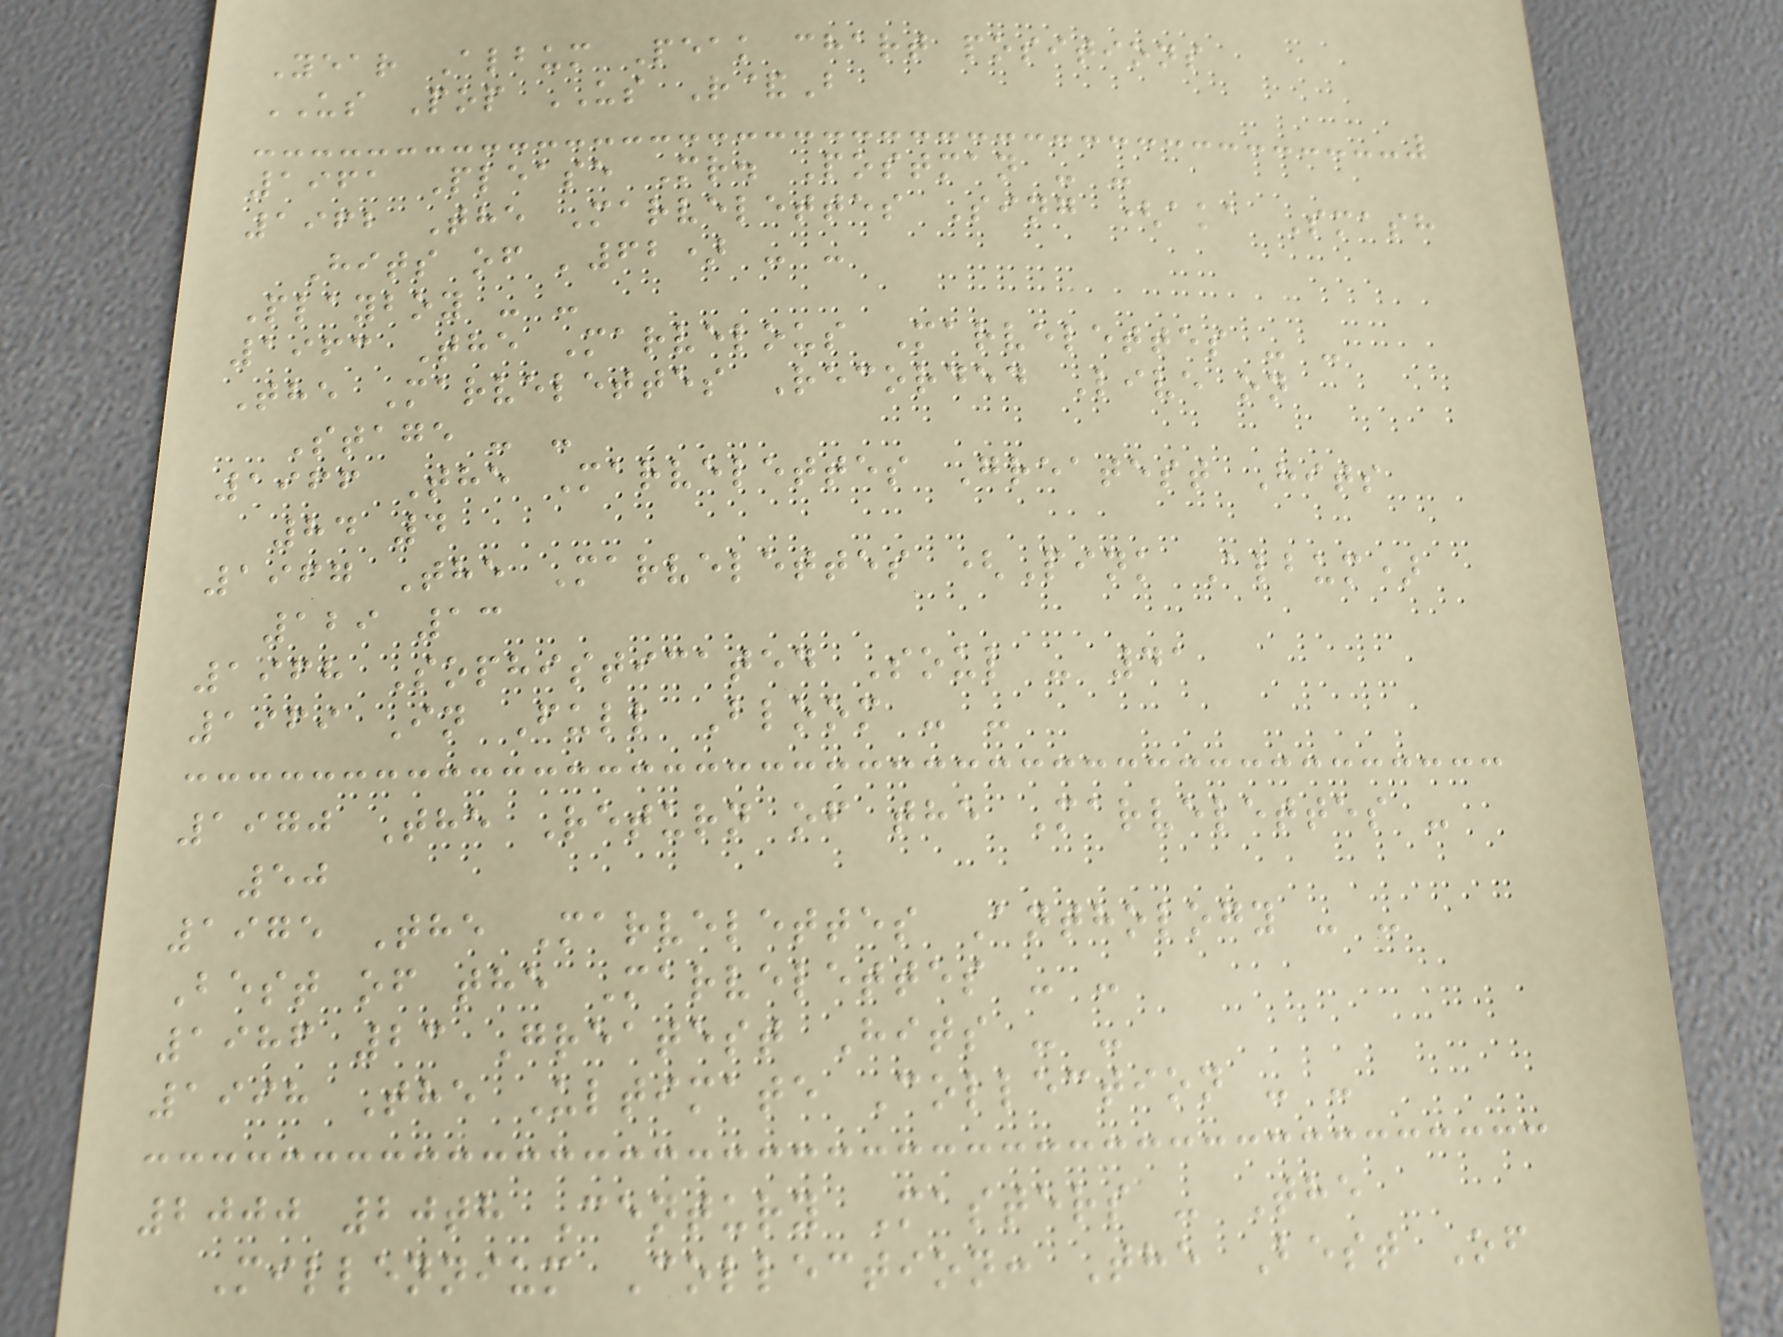Year Album Peak chart positions
US Pop US R&B
1961 Please Mr. Postman - -
1962 The Marvelettes Sing (aka Smash
Hits of '62) - -
Playboy - -
1963 The Marvelous Marvelettes - -
The Marvelettes Recorded Live on
Stage - -
1966 The Marvelettes Greatest Hits
84 4
1967 The Marvelettes (Pink Album)
129 13
1968 Sophisticated Soul - 41
1969 In Full Bloom - -
1970 The Return of the Marvelettes -
50
1975 The Marvelettes Anthology - -
Best of the Marvelettes - -
1986 23 Greatest Hits - -
1998 The Ultimate Collection - -
2000 20th Century Masters - The
Millennium Collection: The Best Of
